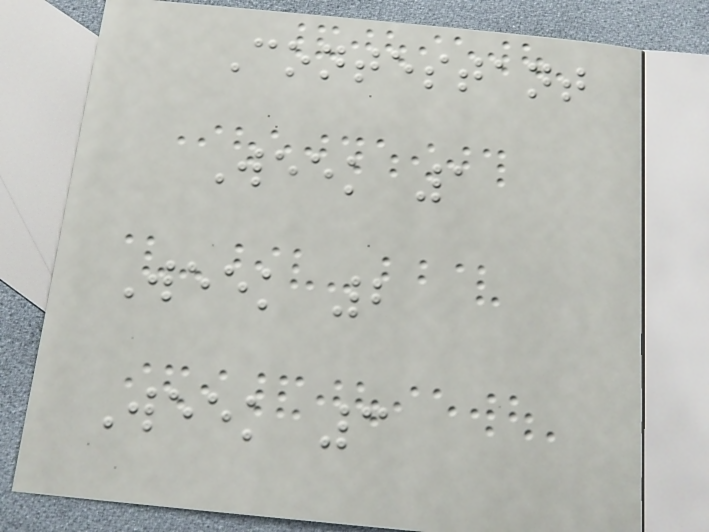Contestant
Week 1
Week 2
Week 3
